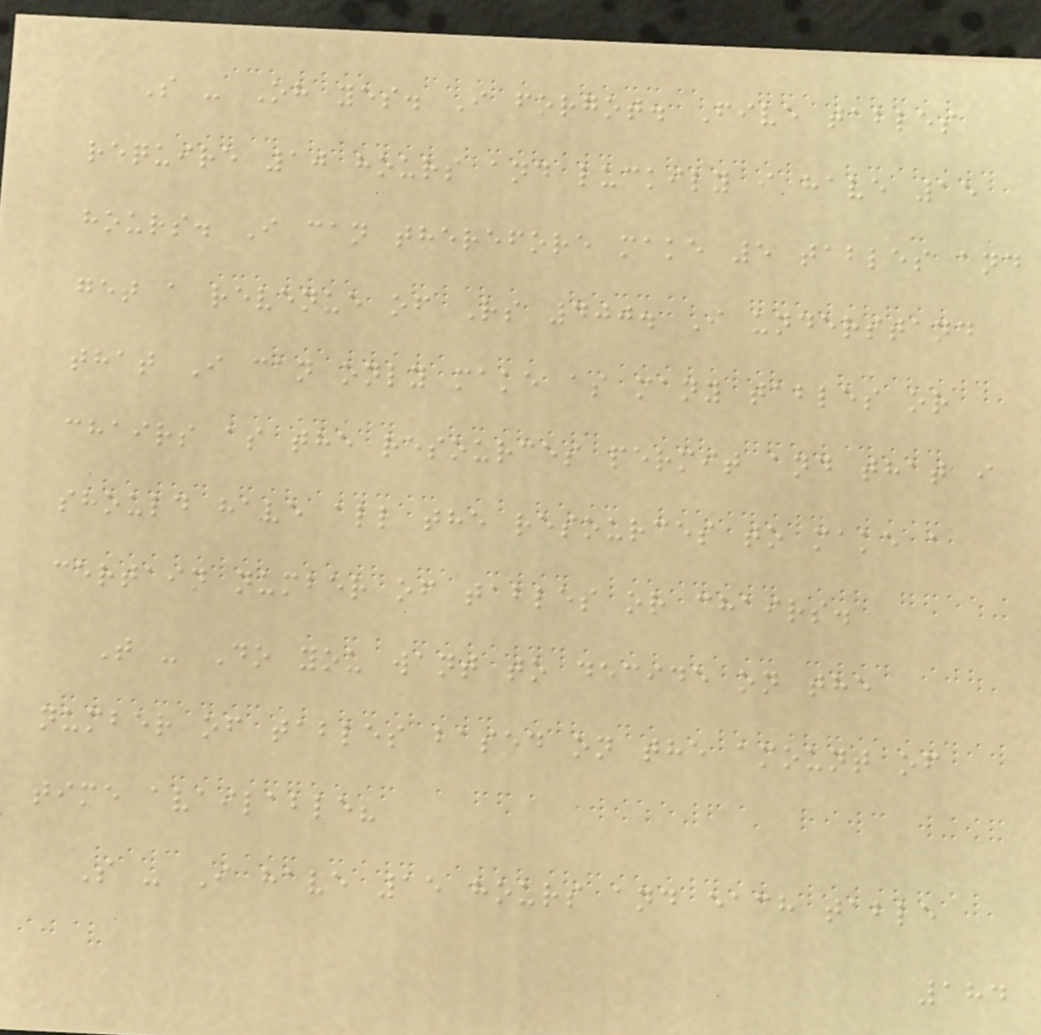S - Oh yes. I forgot. Five tables
require 10 hours and luckily i have 15
hours. I can therefore make 5 tables and
get a revenue of Rs 400. I understand
that I can only make as many tables or
chairs as the resources permit and that i
should have all the resources to make a
certain number of tables or chairs.
T - Do you want to decide on the
number of tables based on the amount of
time available?
S - I have 15 hours and each table
184
